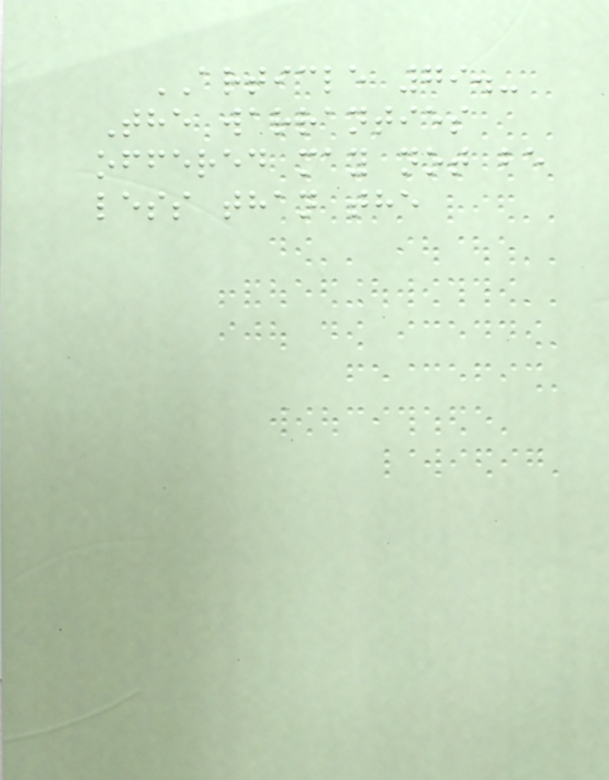ARTICLE 79.-
The warranties
offered may not be
less than the
